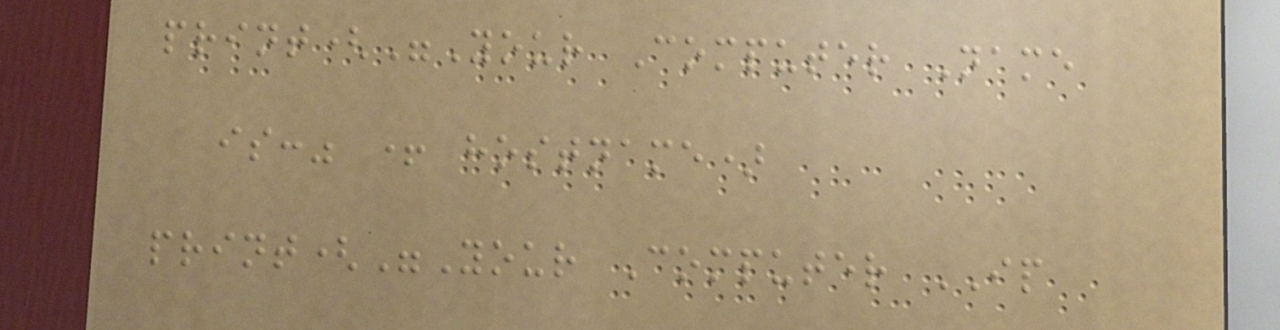print("Your Computer Name
is:" + hostname)
print("Your Computer IP
